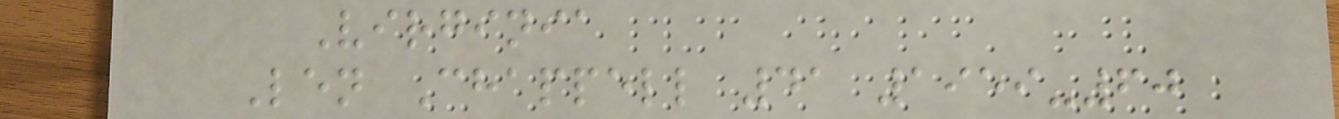Virginia
Len Chappell 41 1959-60
